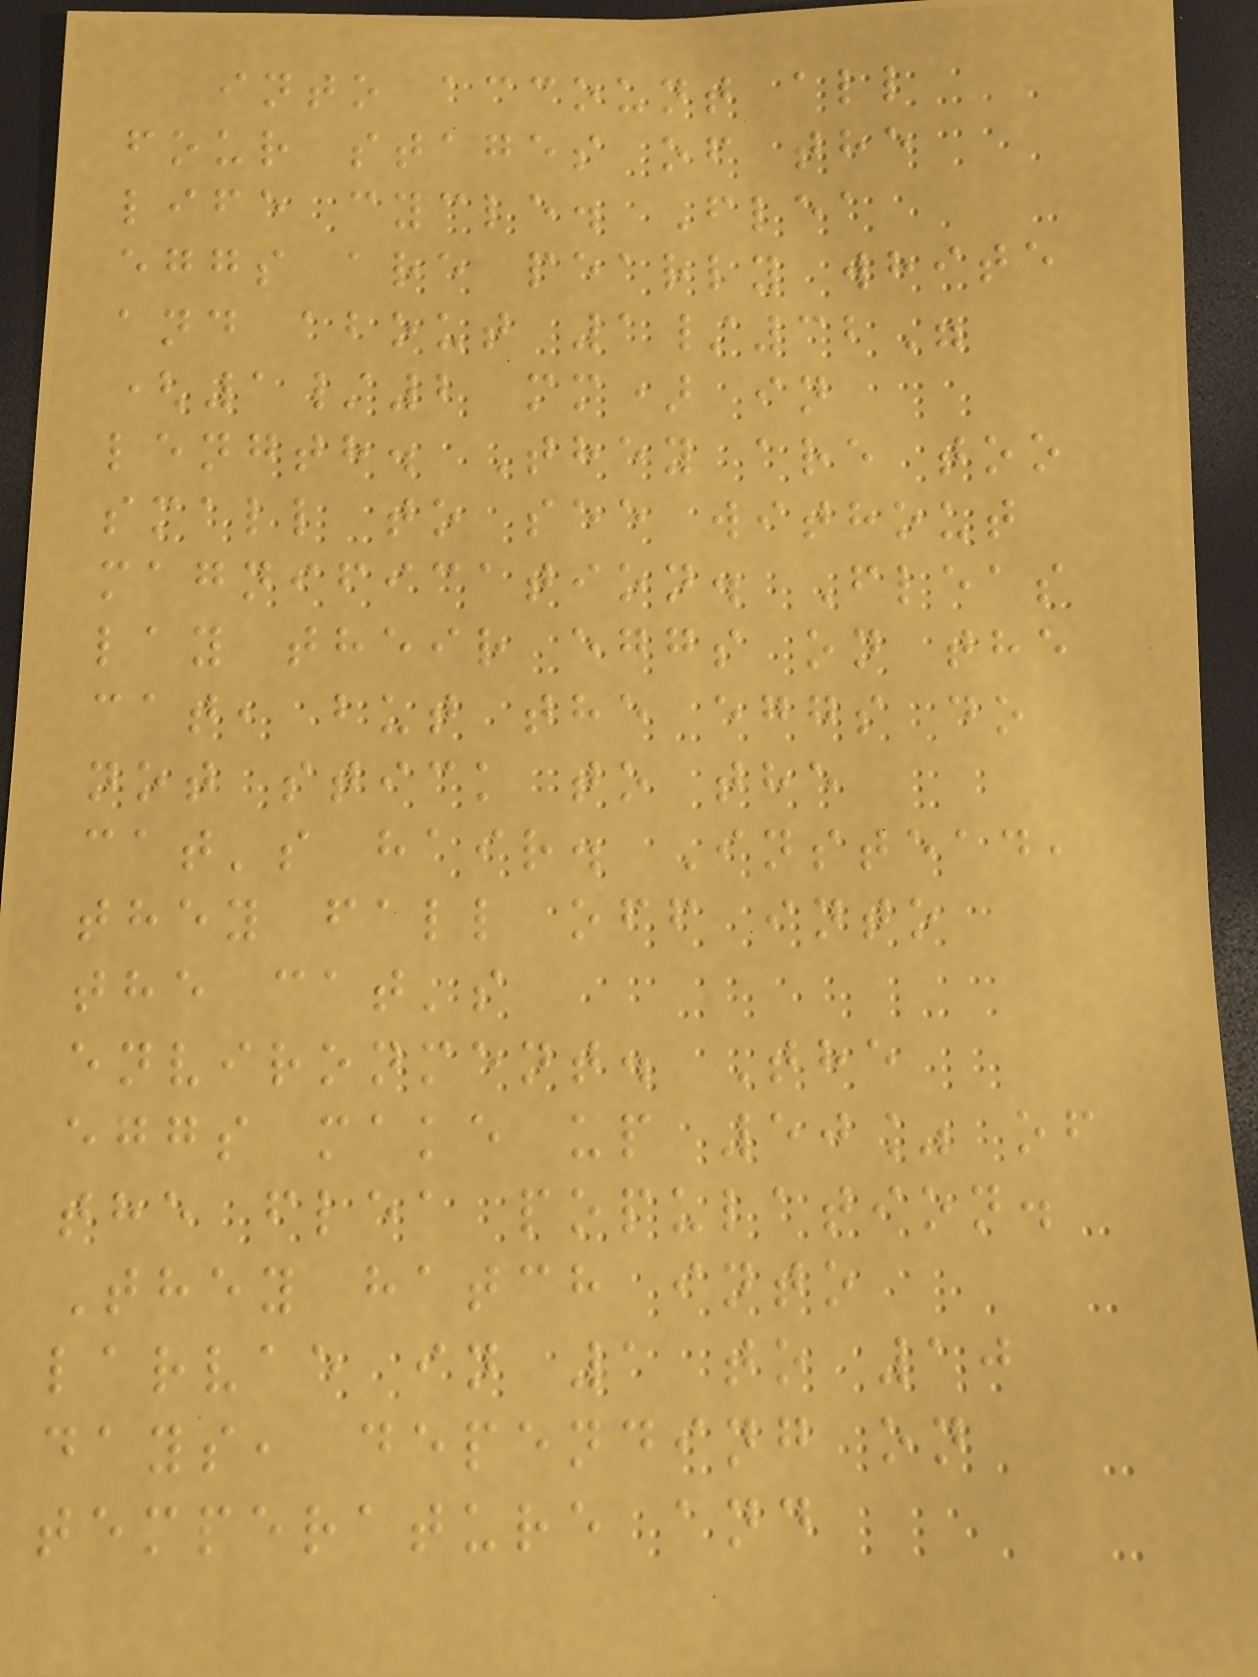into account all
four stages of the
life cycle. Flea
eggs are pearly white
and about 1/32"
(1/2 mm) in
length. They are too
small to see without
magnification. Fleas
lay their eggs on the
cat, but the eggs do
not stick to the
cat's hair. Instead,
they fall off into
the cat's
environment. The
eggs make up 50% of
the flea population.
They hatch into
larvae in 1 to 10
days, depending on
temperature and
